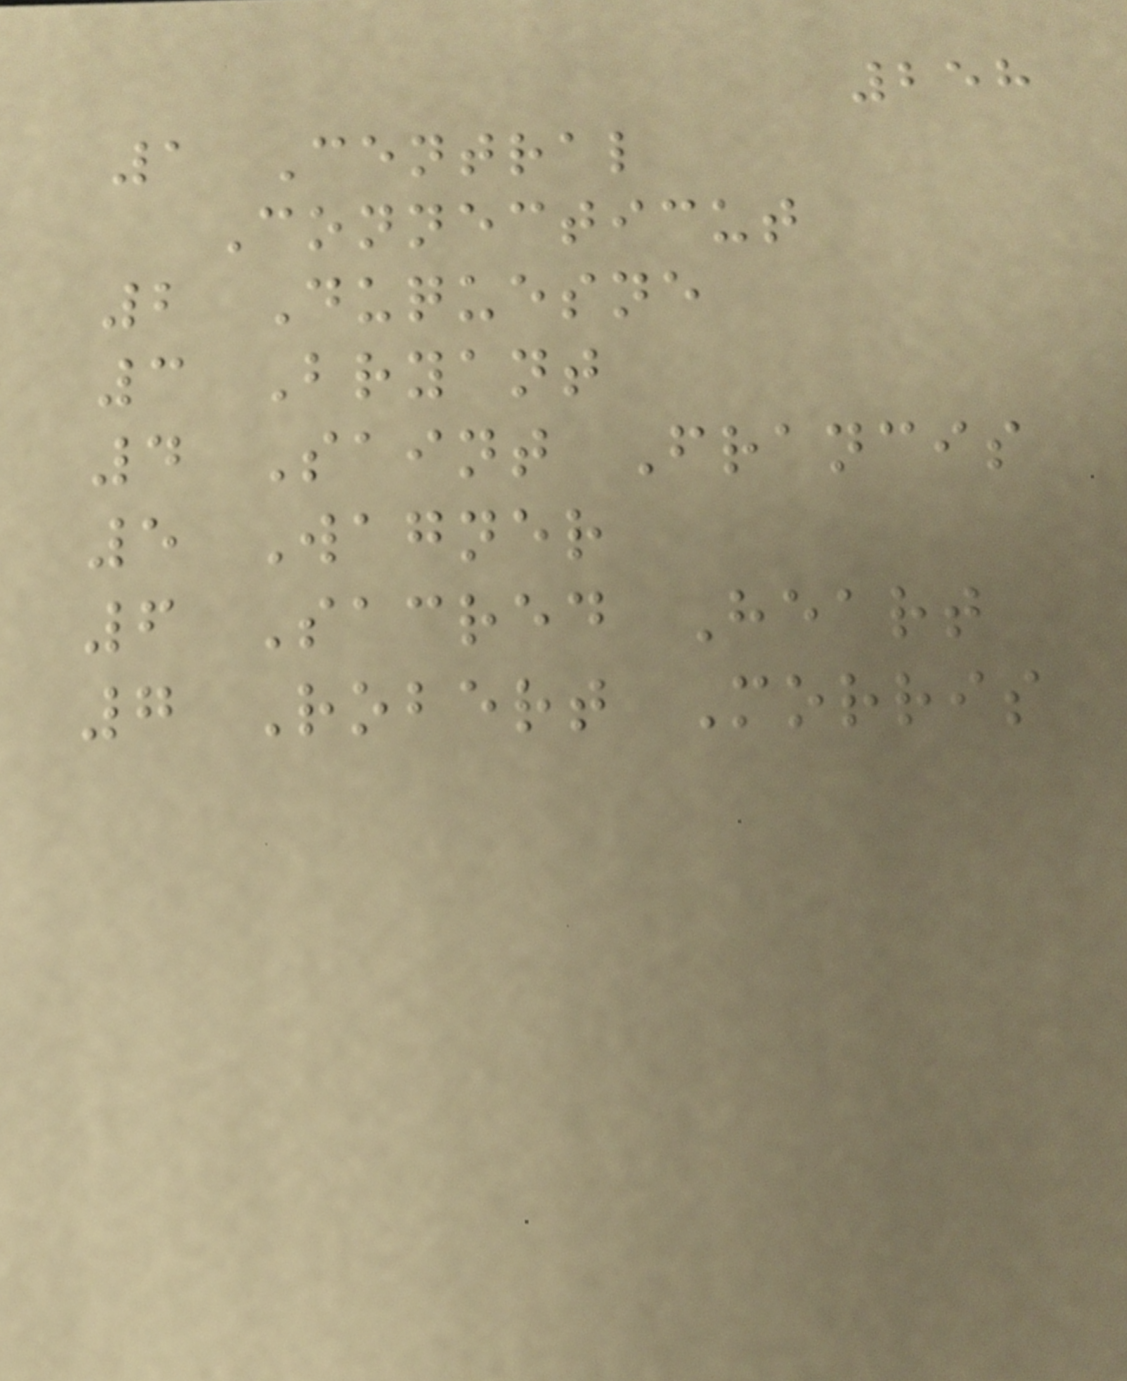258
1 Central
Connecticut
2 Duquesne
3 Bryant
4 Saint Francis
5 Wagner
6 Sacred Heart
7 Robert Morris
